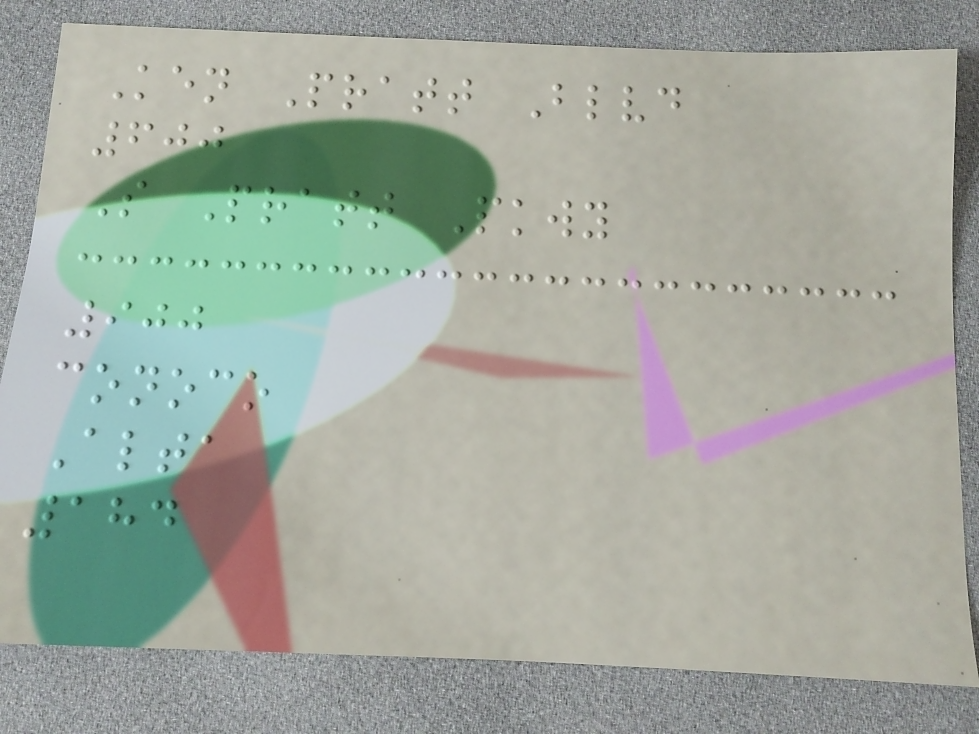Ken Pratt Blvd
600
S Pratt Pkwy
900
conoco
Alta
184
